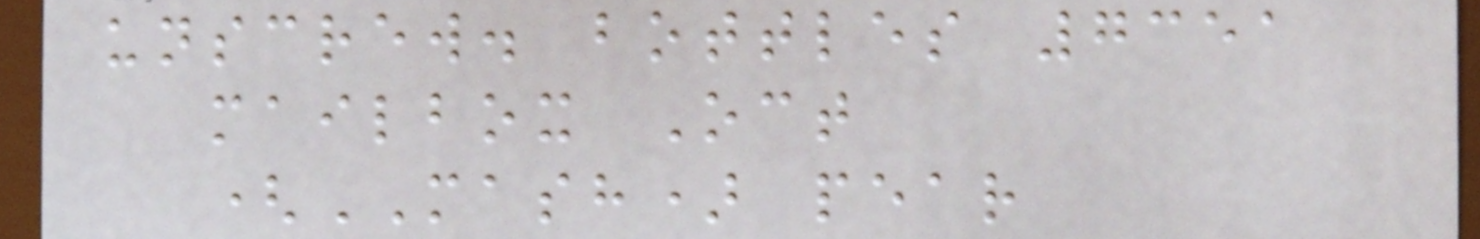unscrew. bottles 7351
mailbox Oct
(MASH) pear
